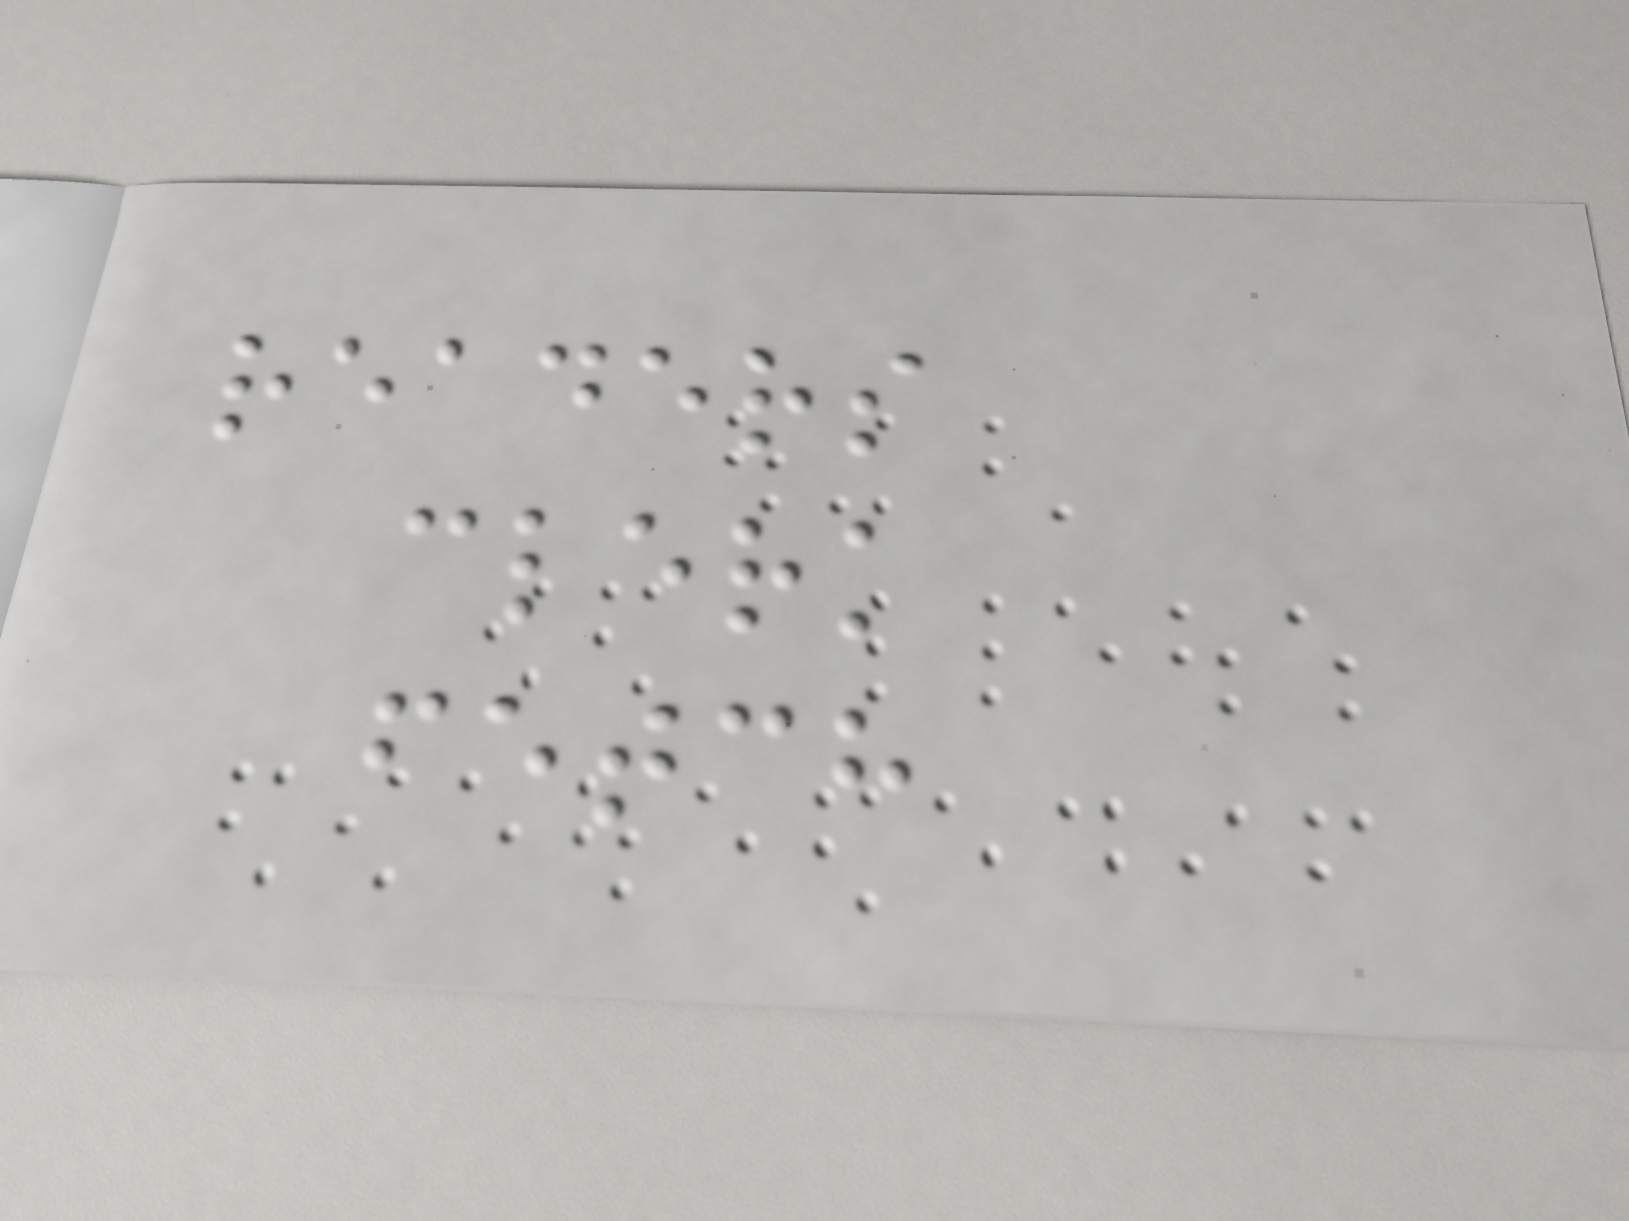readers
clerk
fetch
